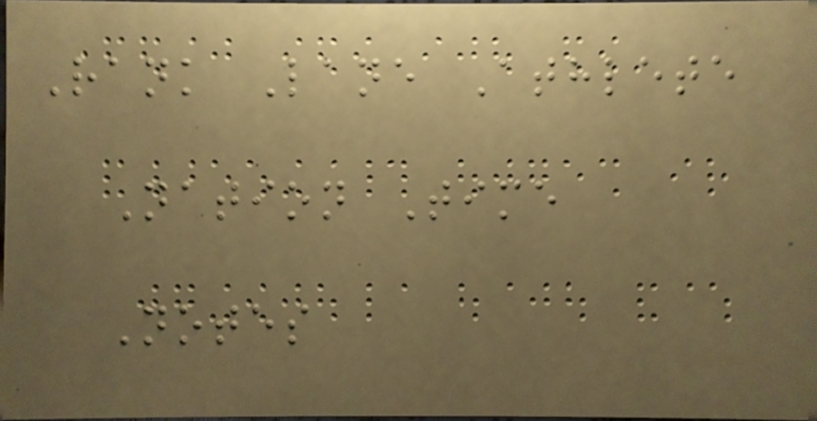Rank Lane Athlete
Nation Time
Notes
